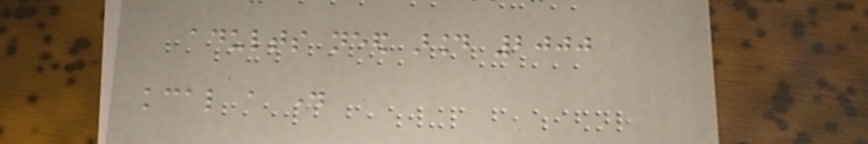adults need around 2000
kcal a day
